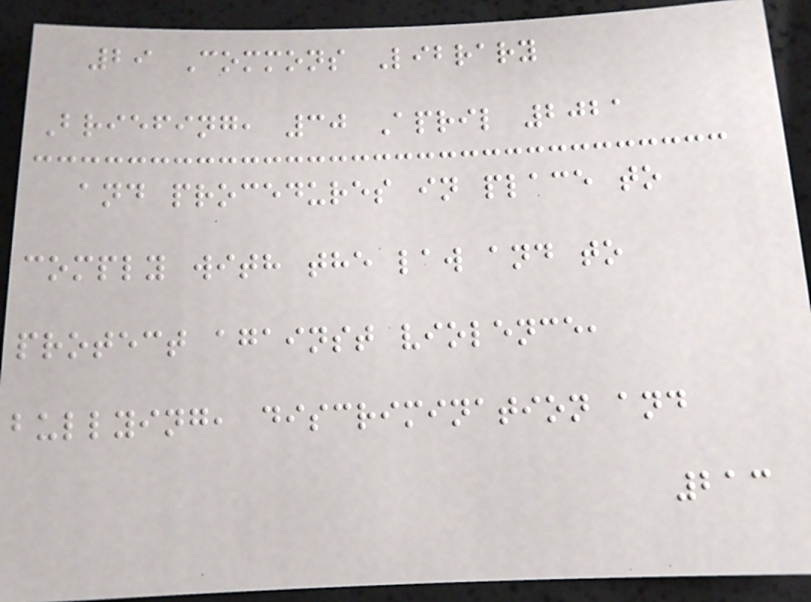29 Commons Library
Briefing, 30 April 2021
and procedures in place to
comply with the law and to
protect against violence,
bullying, discrimination and
213
